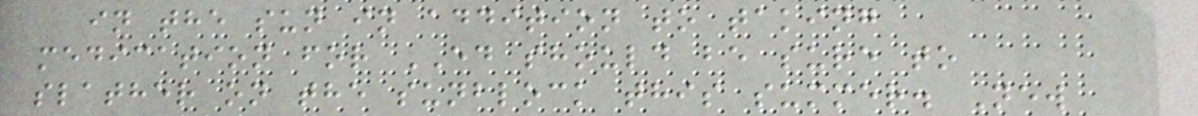in the sun in addition to taking
medication for ED should be sure to
slather on the sunblock this summer. New
